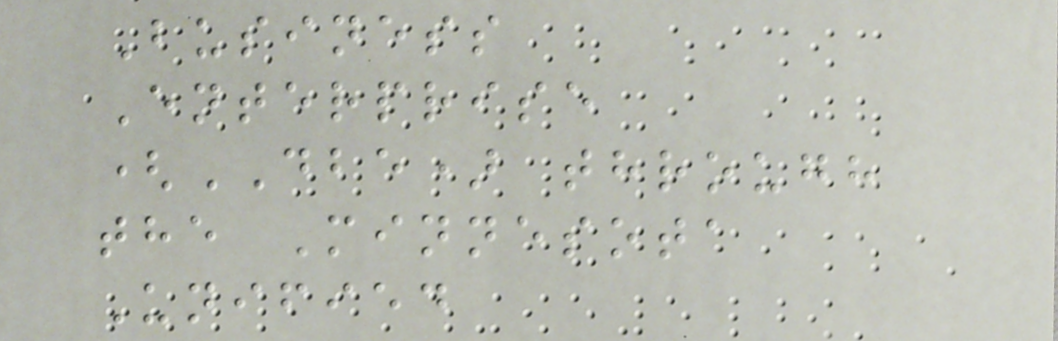Business
Enterprise
(DBE) through
the Minnesota
Unified
